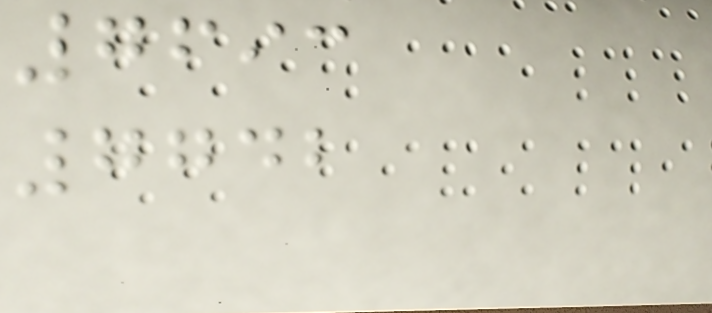7693
7742
